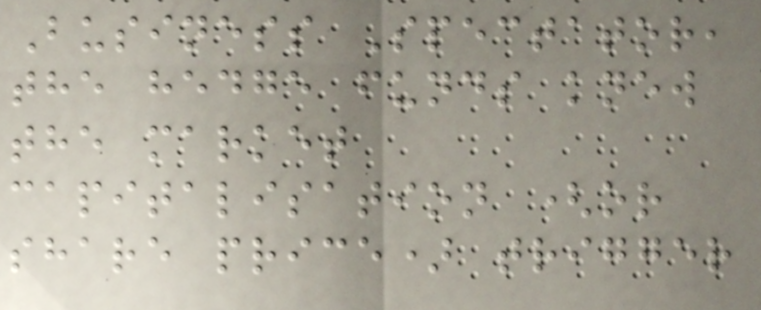Business Spectator,
the hedge funds knew
the market
capitalisation (or
share price) trigger
